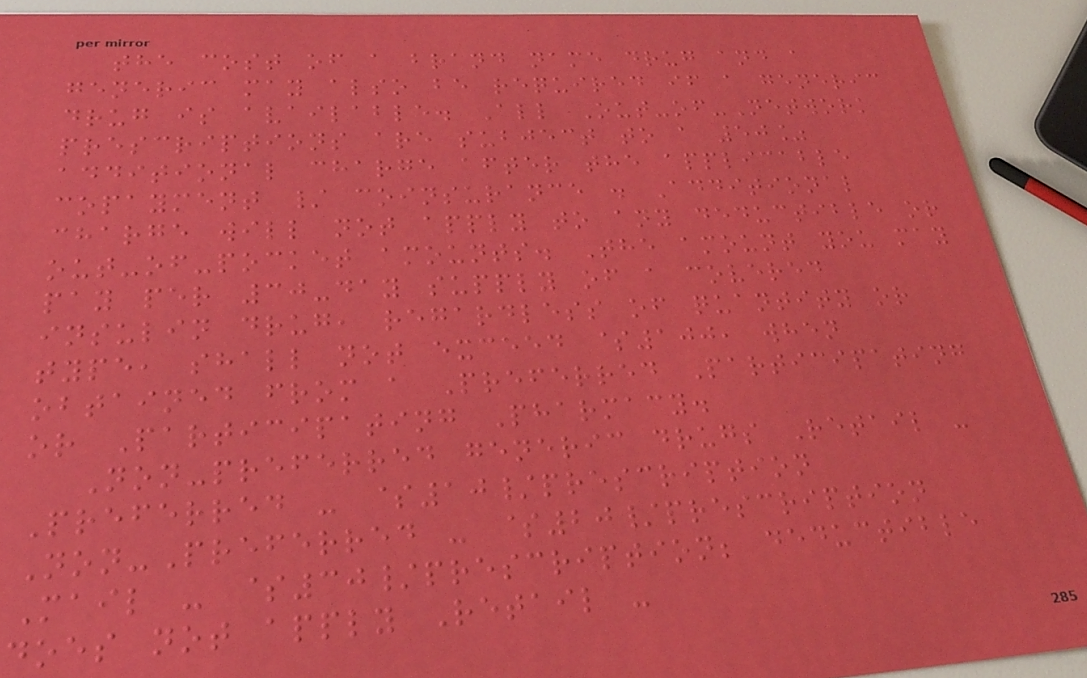the cost of a brand name drug and a
generic may also be required if a generic
drug is available. All Out-of-Network
prescriptions are subject to a 50%
additional charge after the applicable
copayment / coinsurance . Additional
charge will not apply to any deductible or
out-of-pocket amounts. The amount you may
pay per 30-day supply of a covered
insulin drug, regardless of quantity or
type, shall not exceed $100, when
obtained from a Preferred Participating
or Participating Pharmacy.
Non-preferred generic drugs Retail -
Preferred - $10/prescription
Non-Preferred - $20/prescription
Mail - $30/prescription; deductible
does not apply Retail -
